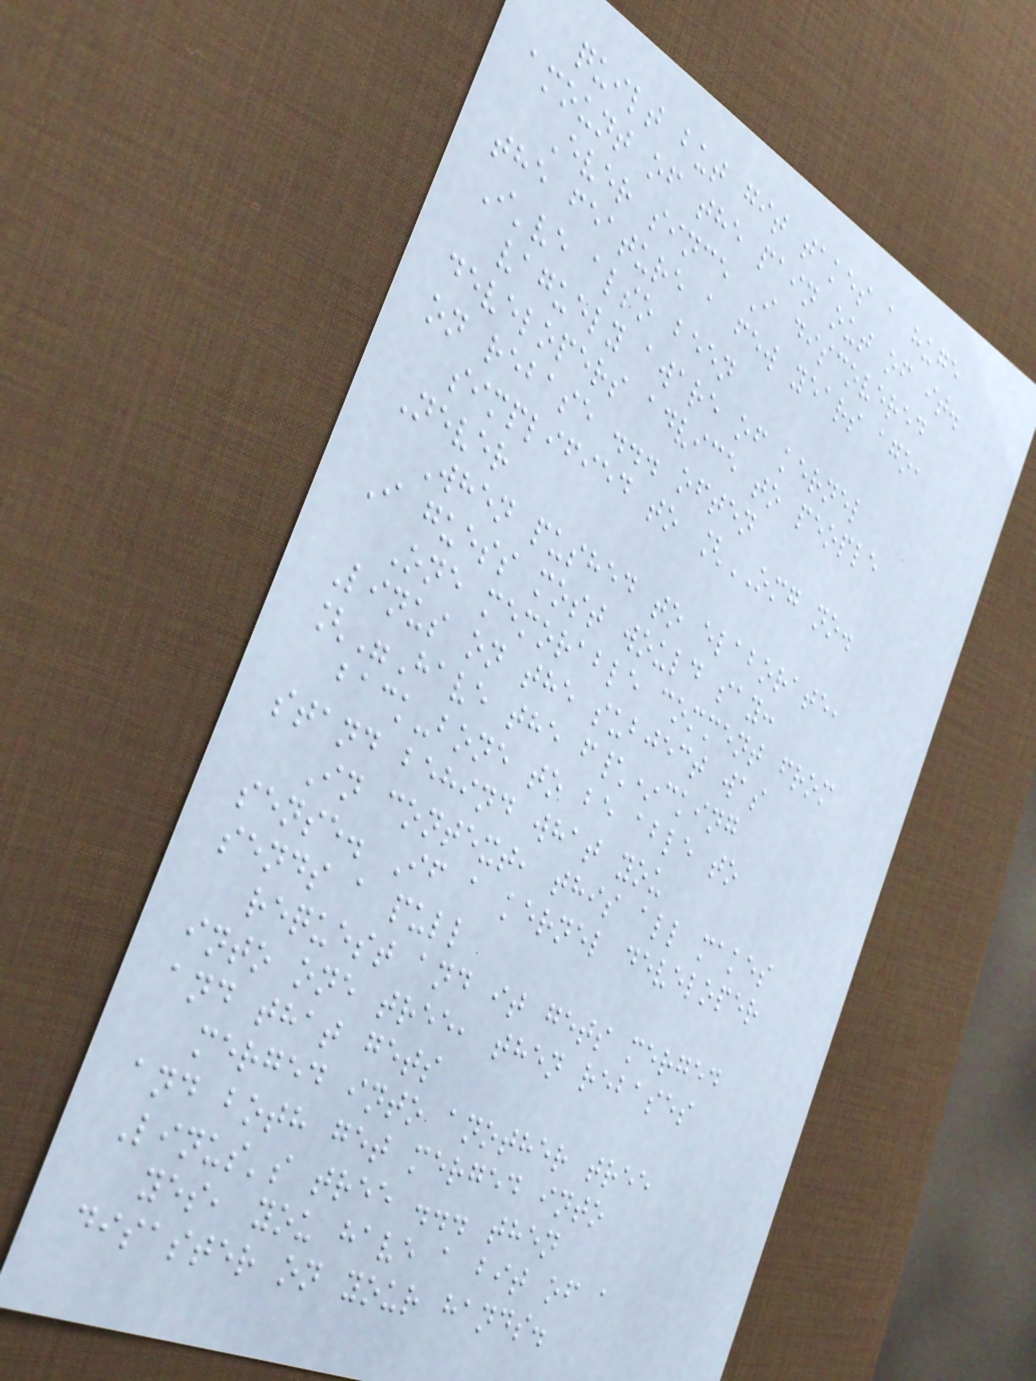quilt but git takes a huge
amount of the pain out of it.
Ever since I discovered
the feature a few years ago,
I've also been
vaguely aware of kernel
developers advice to people
on rebase ... often
simplified to [OMG no.
Never
When pushed to elaborate,
I guess most would say:
One memorable comment from
Linus on the subject was
["Have the f\*cking
back-bone to be able to
stand behind what you
In context, this all makes
sense. If a kernel developer
sends a pull
request and it gets merged
into one tree, then rebases
and that gets
merged into another tree
and both get merged into
Linus's tree ... then
yes, you have a bit of a
disaster on your hands.
